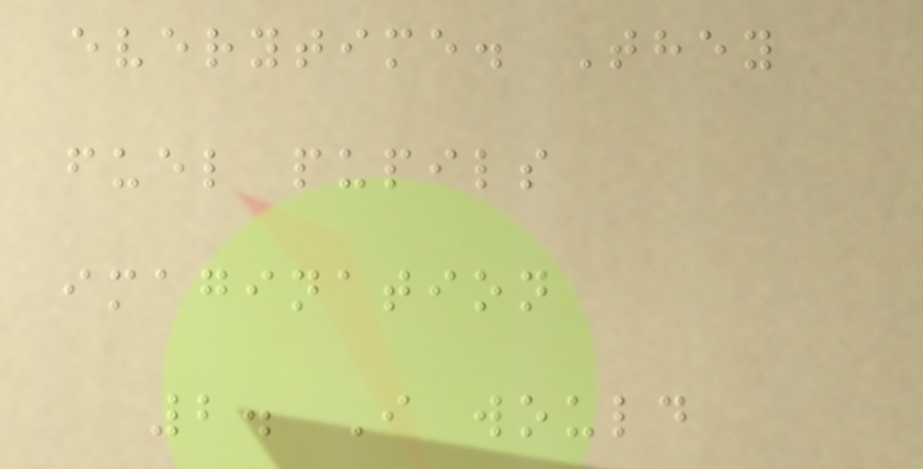everytime. They
fuel pupils
imagination
2. I would
